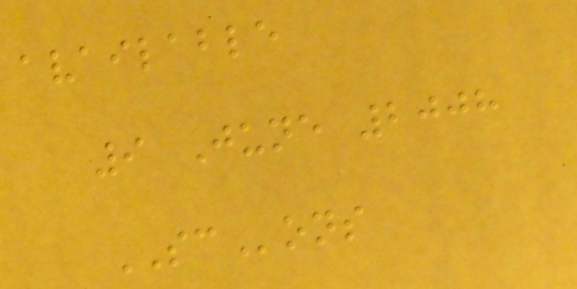available
9 June 2008
SCons
